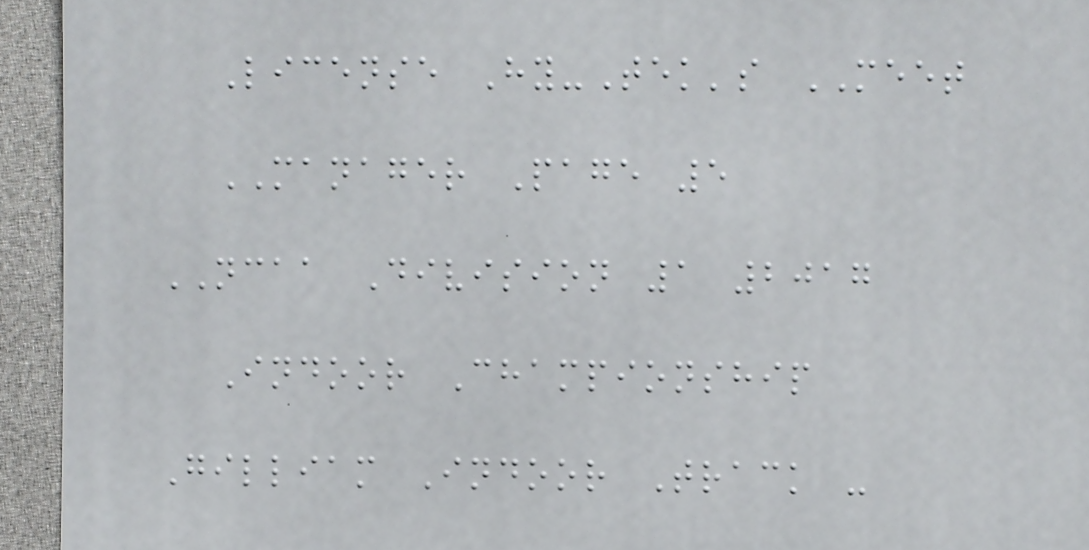License Hy-Tek's MEET
MANAGER Page 5
NCAA Division 1 2017
Indoor Championship
Gilliam Indoor Track -
